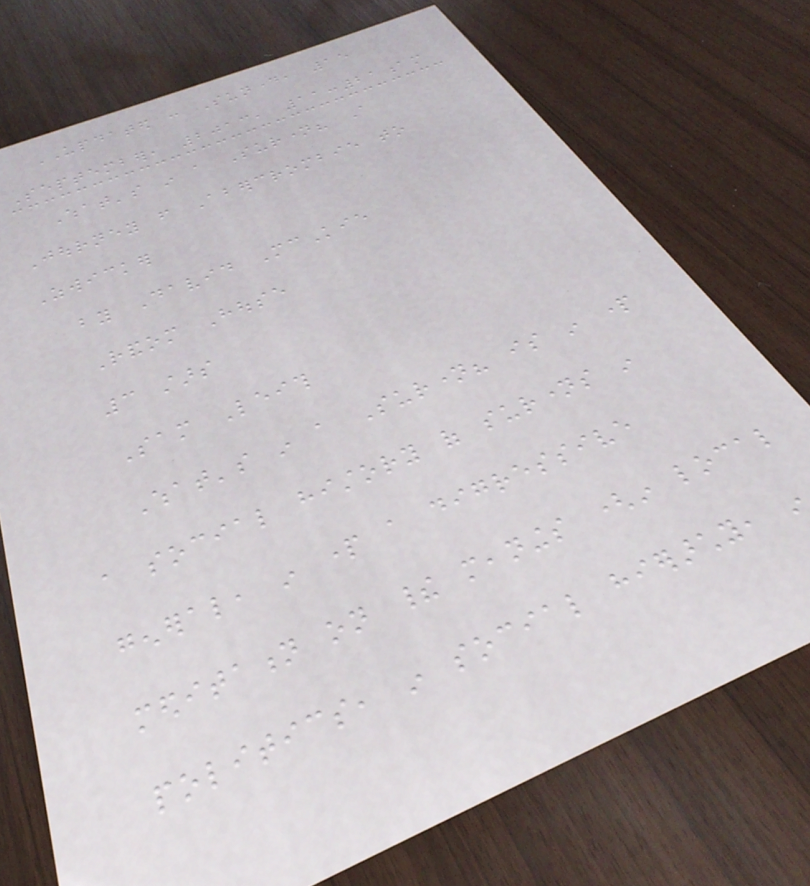UPDATED : Sunday, 15
September, 2013, 11:21am
What's in a Surname? A
Journey from Abercrombie to
Zwicker
by David McKie
Random House
3 stars
Sam Leith
What's in a Surname? is in part
a social history of surnames in
general, in part a digressive
meditation on their meanings (in local
politics, in social hierarchy, in
